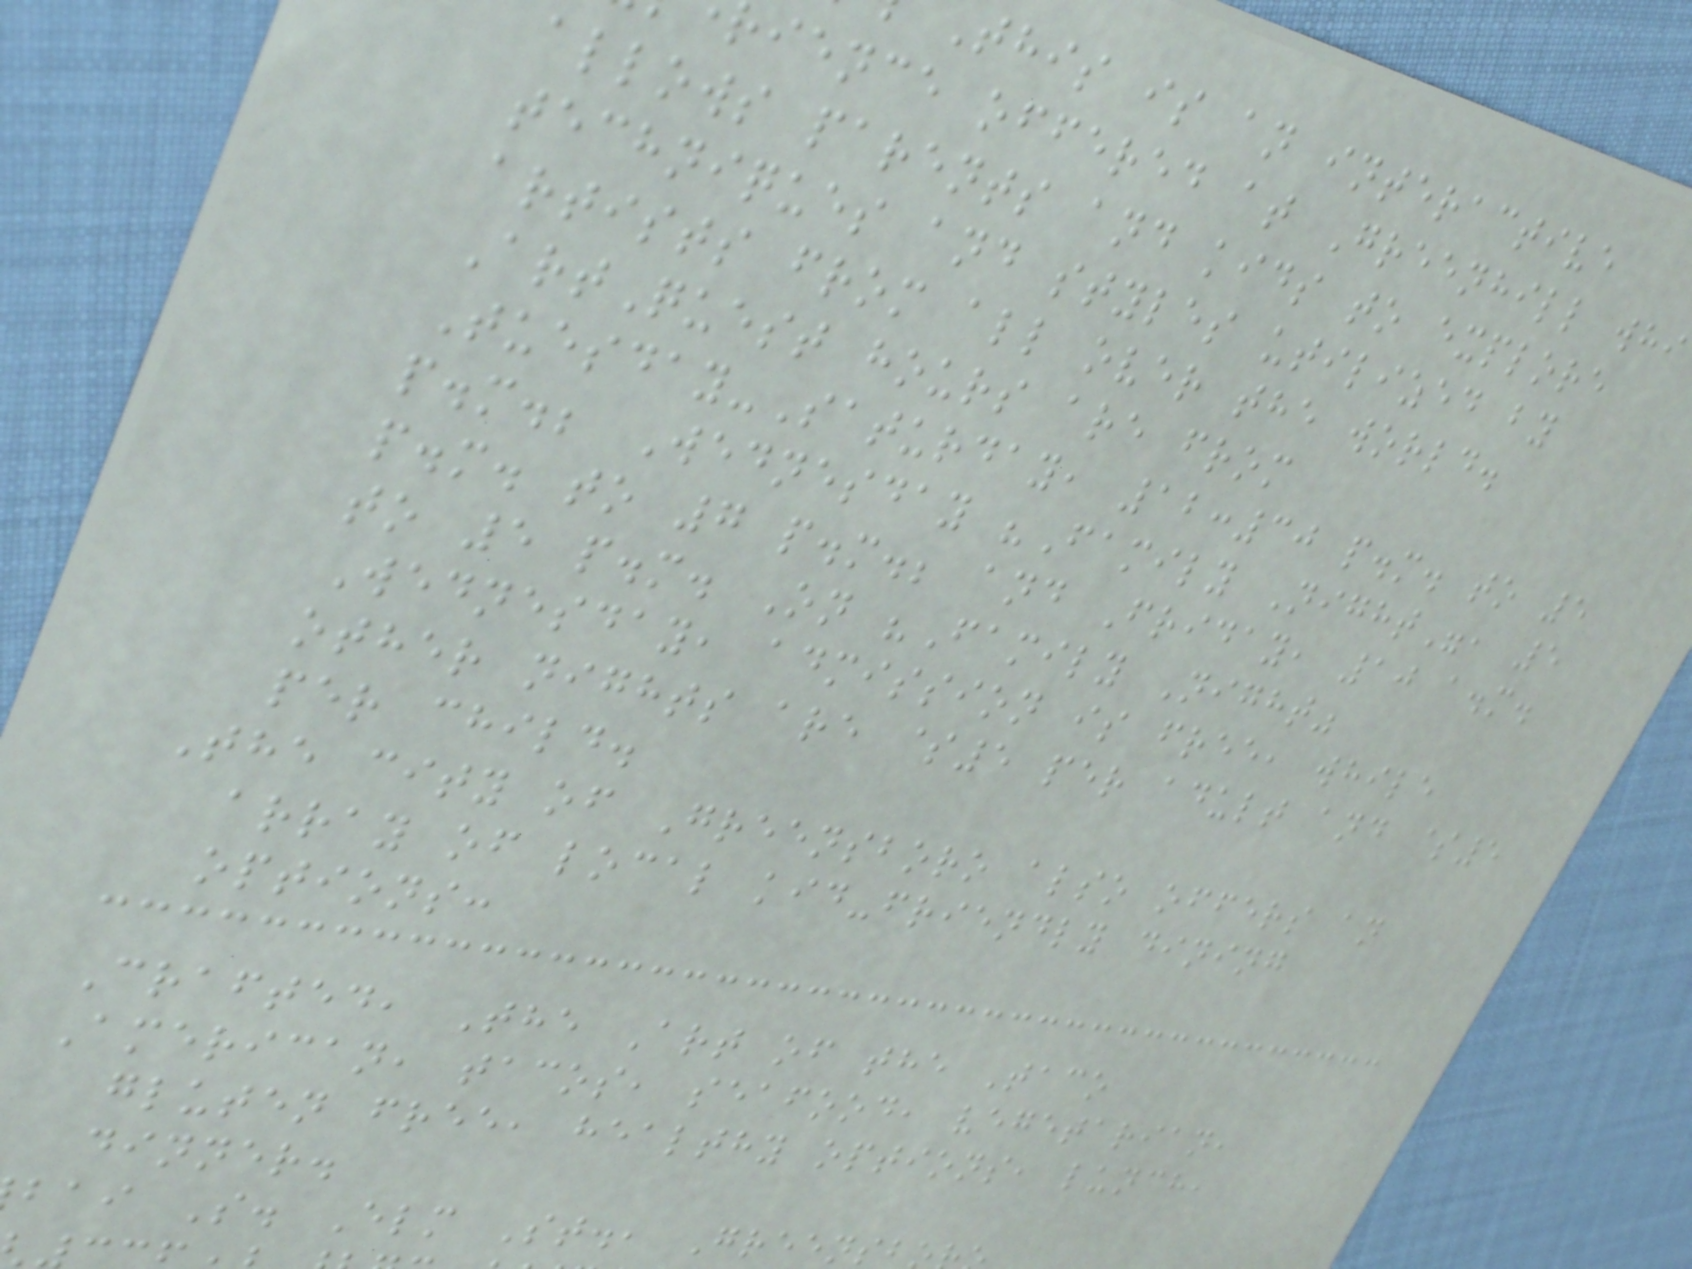this is an interactive
ience offered at Greenhill whi
allows parents and kids to explore
techniques and styles utilized by
artists from all over the world.
ArtQuest hours are from
Tuesday-Saturday, 12:30 p.m. to 5
p.m.; Wednesday "Family Night", 5
p.m. to 7 p.m.; and Friday, 10 a.m.
to 5 p.m. On "Family Night"
Wednesday, admission is free, while
other nights are $5 per adult and $5
per child.
The city of Greensboro also offers an
array of local kid-friendly dining
options:
Crafted, The Art of the Taco
American, tacos, seafood, vegetarian,
gluten free, healthy options, lunch,
dinner.
bai S. Elm St., Greensb
